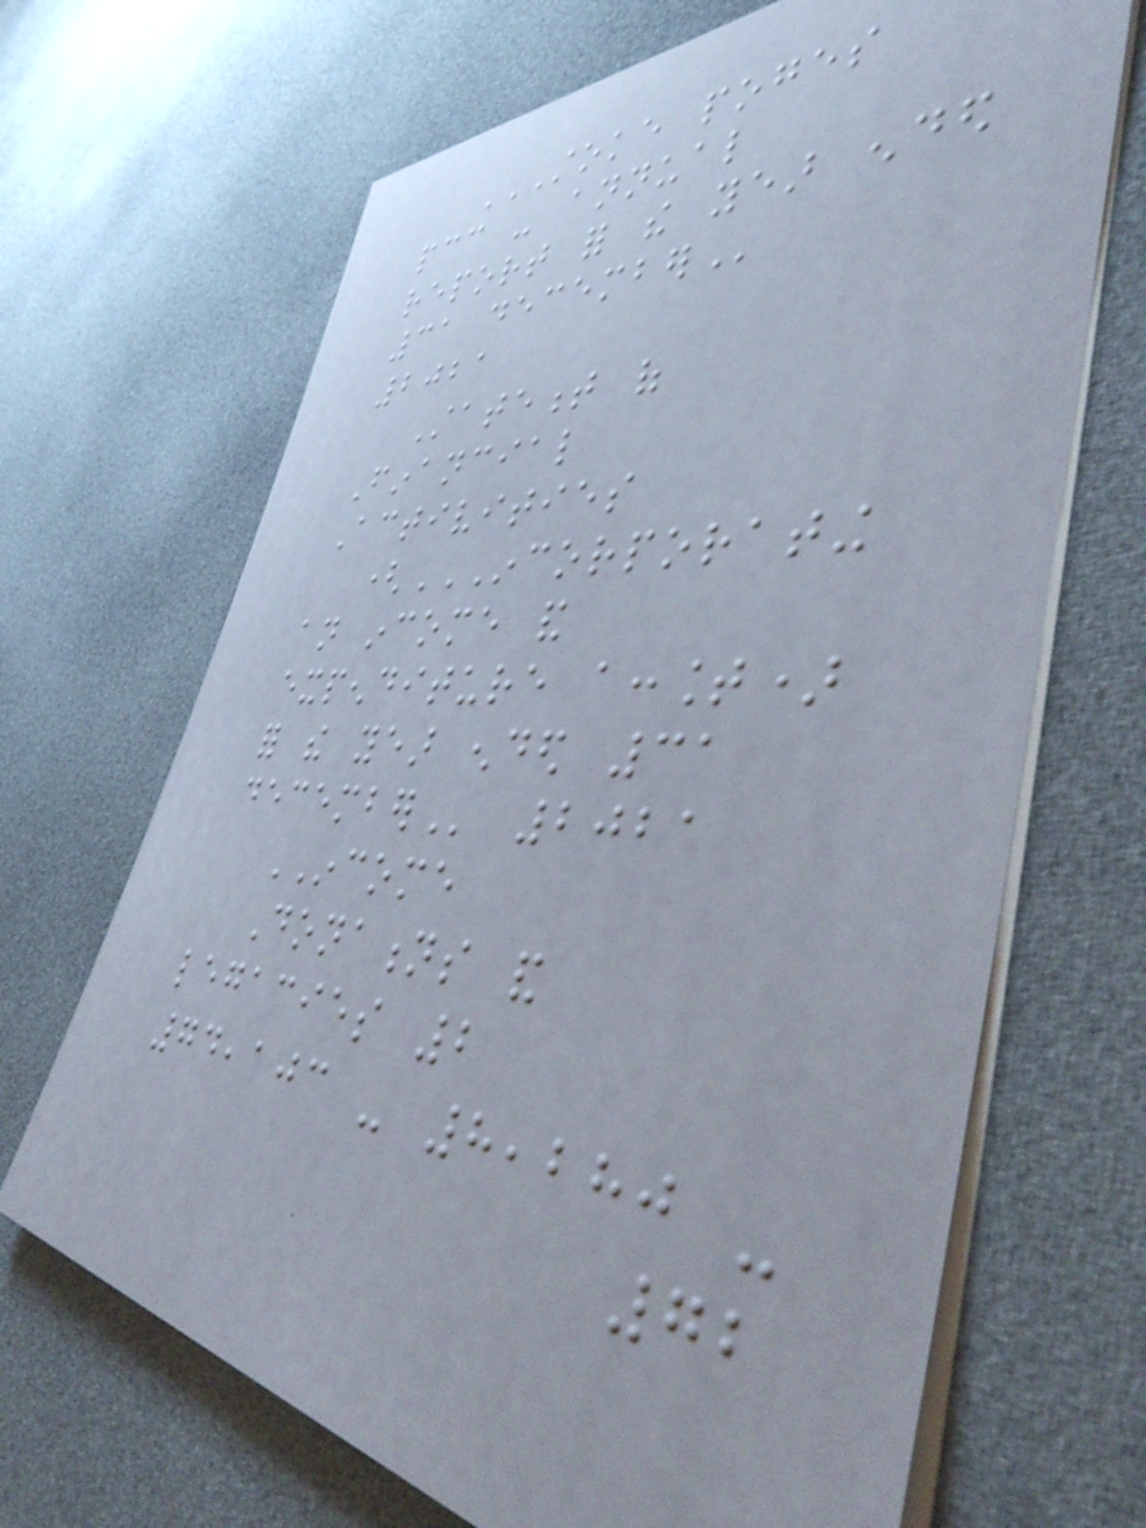STOKE POGES
PCC - ANNUAL
REPORT FOR THE YEAR ENDED
31 DECEMBER
2021
Statement of
Financial
Activities
(INCORPORATING
AN INCOME AND
EXPENDITURE ACCOUNT)
FOR THE YEAR ENDED 31
DECEMBER 2021
INCOME
Donations and
legacies 2
74,103 - 8,280 -
72
